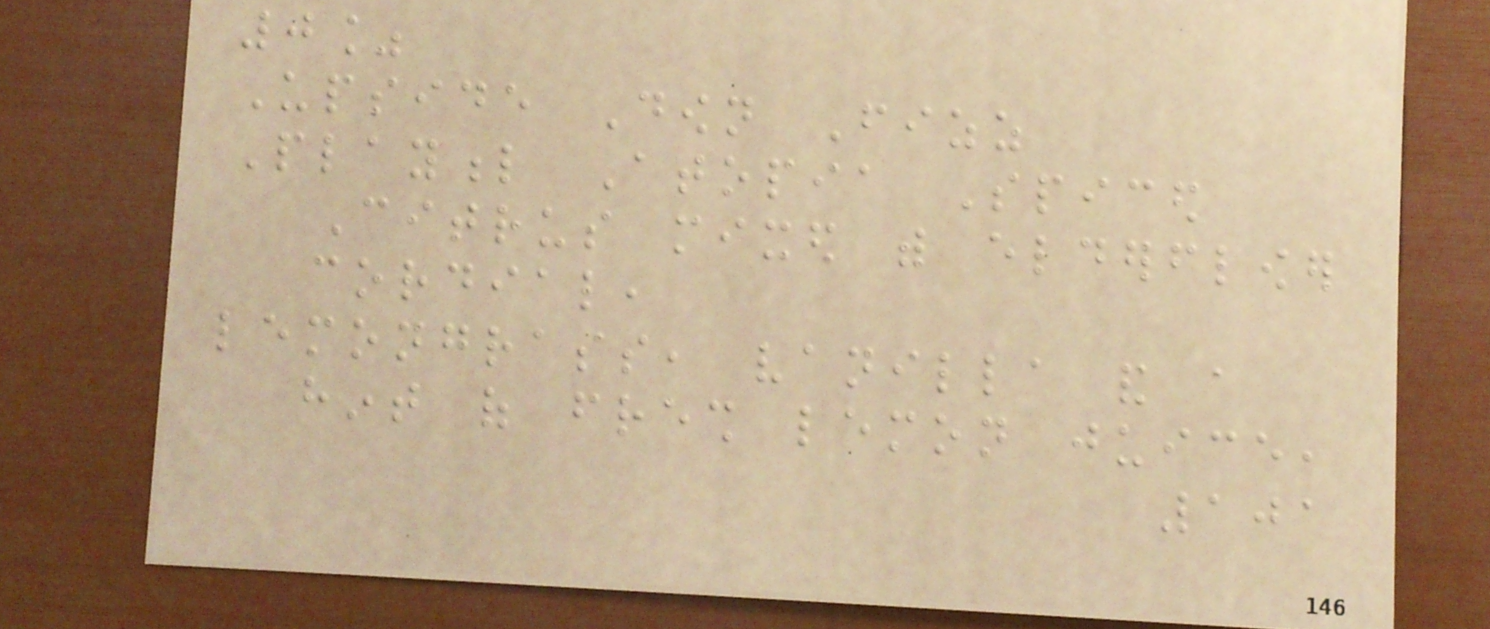0%
Upside Down Fizz
Playful Atopia Spiced
Citrus mixed with elderflower
cordial,
lemongrass, vanilla and a
hint of fresh lemon juice,
101
